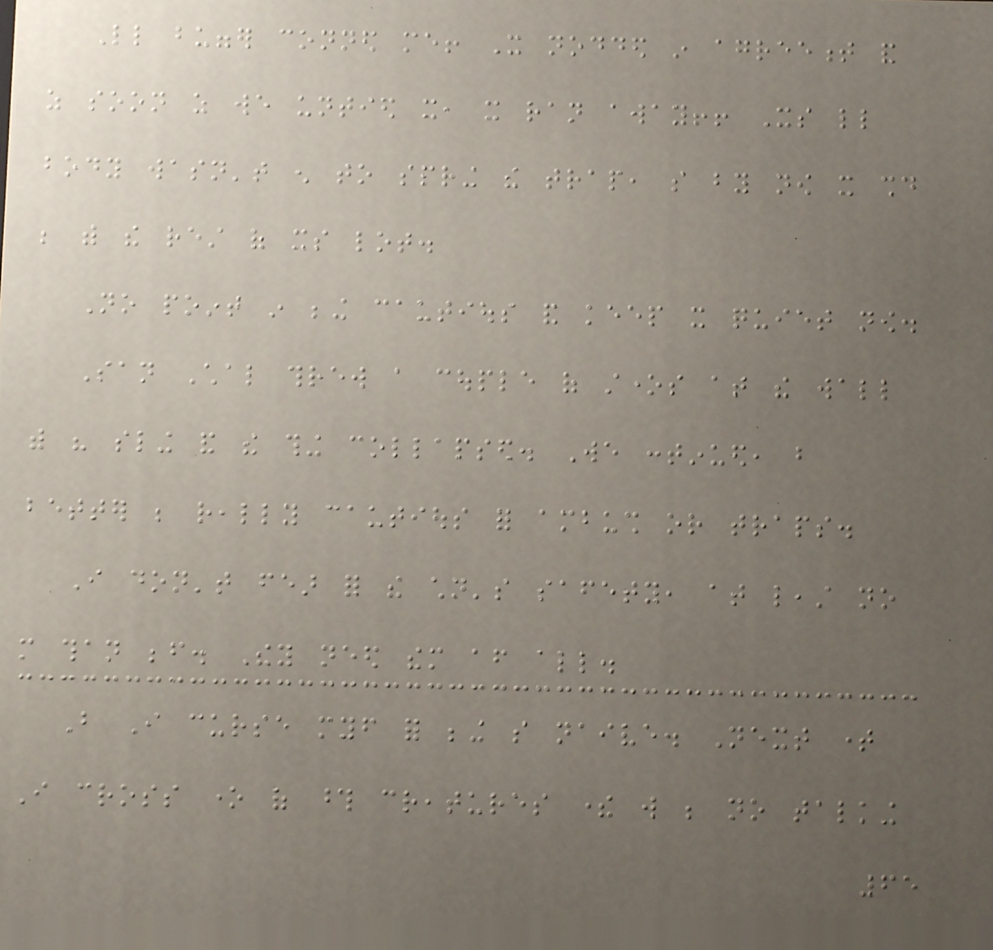Little bugger conned me! It nodded in agreement and
as soon as we untied it, it ran away!! Its little
body wasn't enough to spring the trap, so by now it should
be with the rest of its lot.
No point in being cautious and keep it quiet now.
San Chal threw a couple of stones at the wall
with his sling and the thing collapsed. We continued, but
better be really cautious for ambush or traps.
I don't fear for the children's safety, at least no
more than before. They need them after all.
But I curse myself for being so naive. Next time
I cross one of those creatures there will be no talking
65
